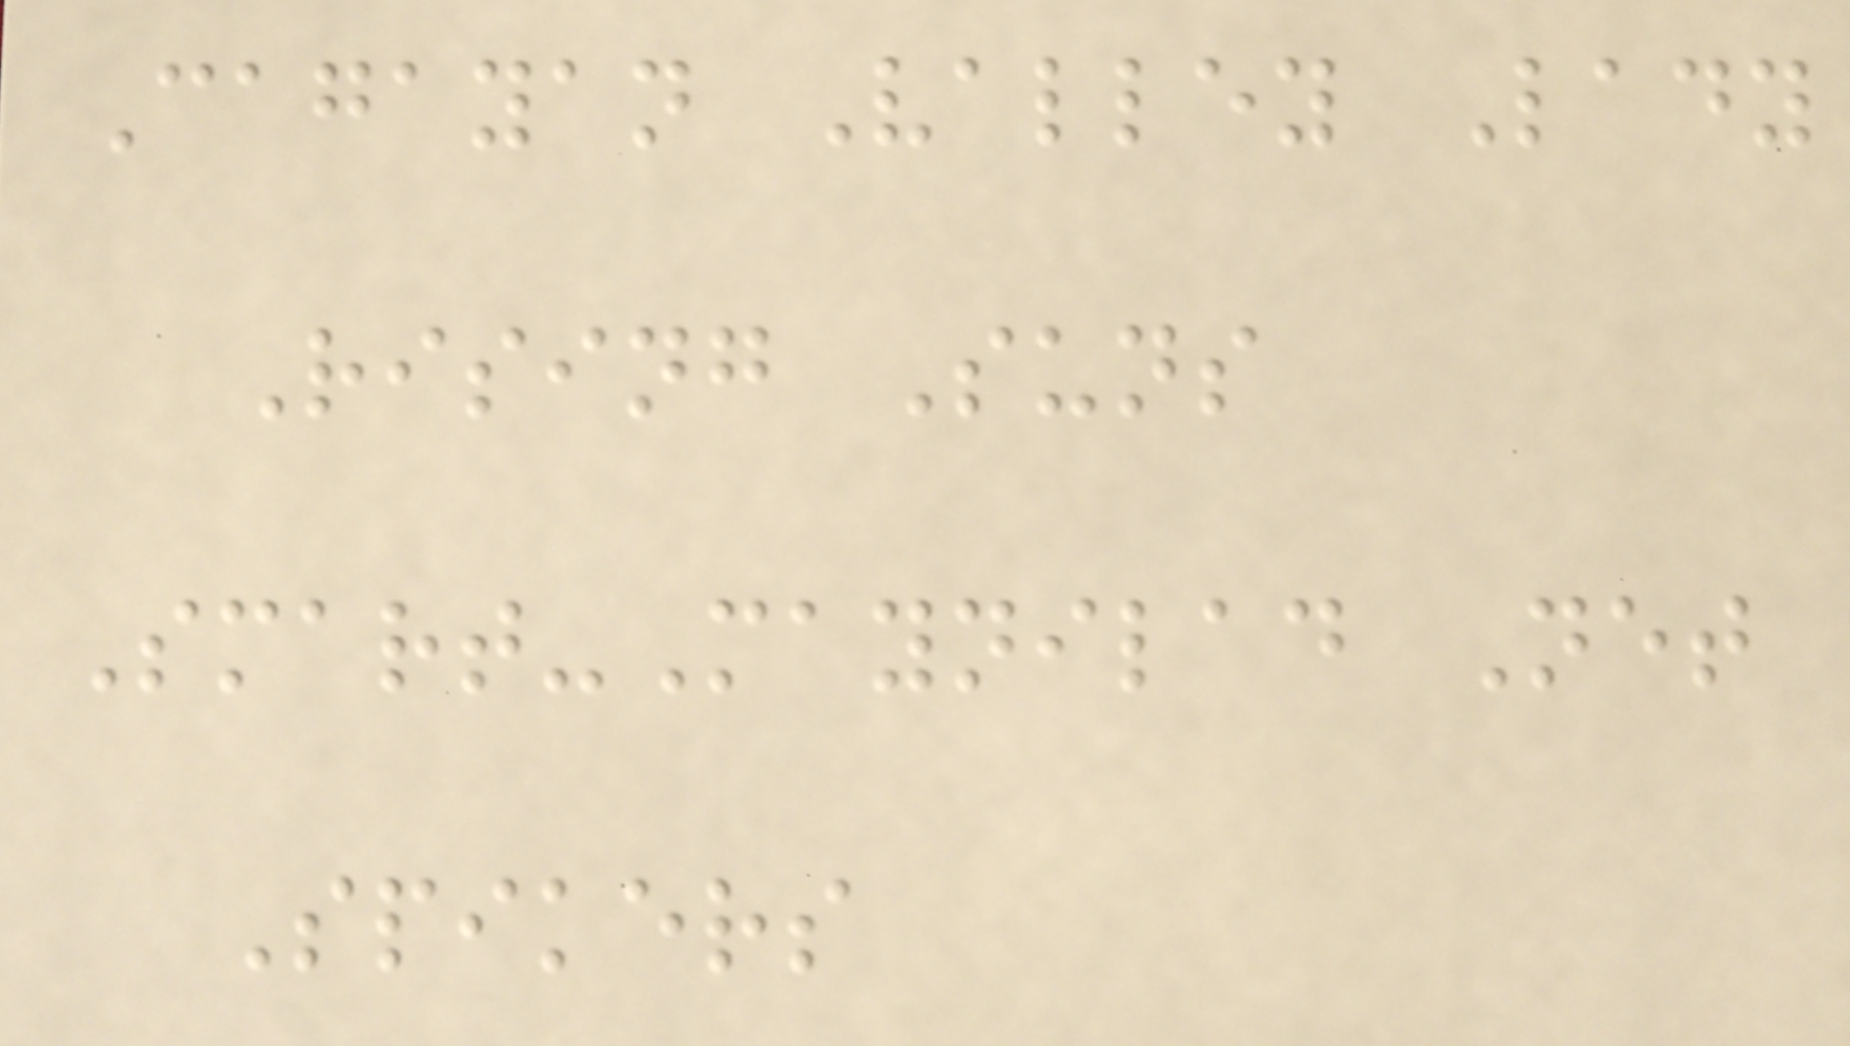Cagayan Valley Lady
Rising Suns
Smart-Maynilad Net
Spikers
